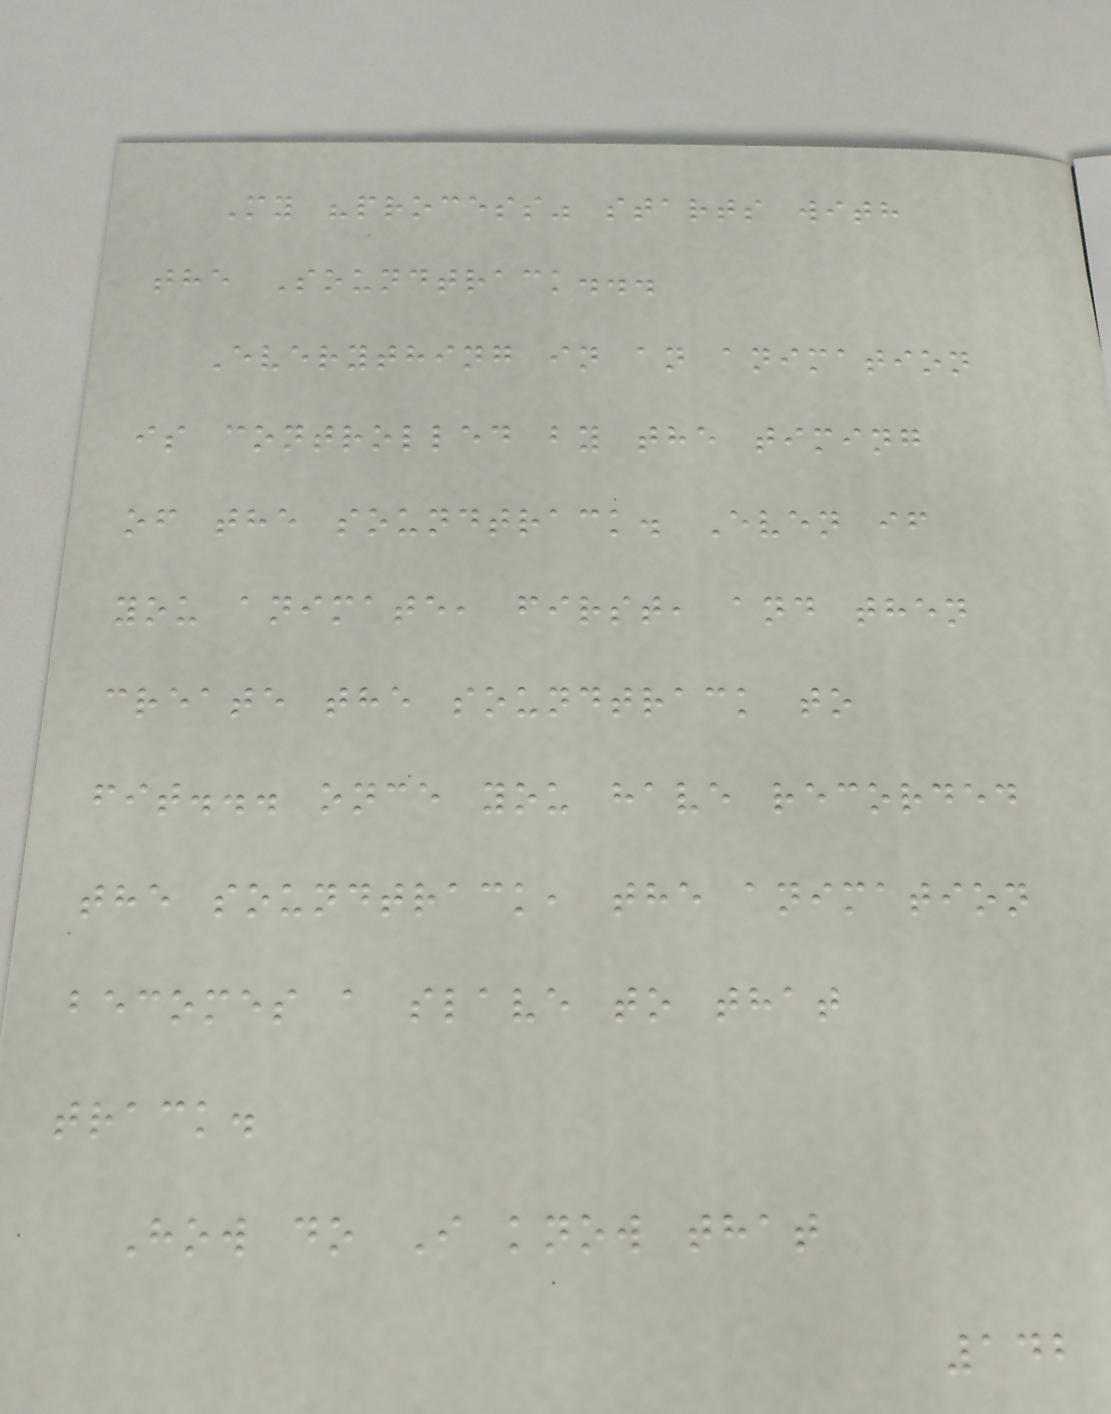My "process" starts with
the Soundtrack...
Everything in an animation
is controlled by the timing
of the soundtrack. Even if
you animate, first, and then
create the soundtrack to
fit... once you have recorded
the soundtrack, the animation
becomes a slave to that
track.
How do I know that
142
